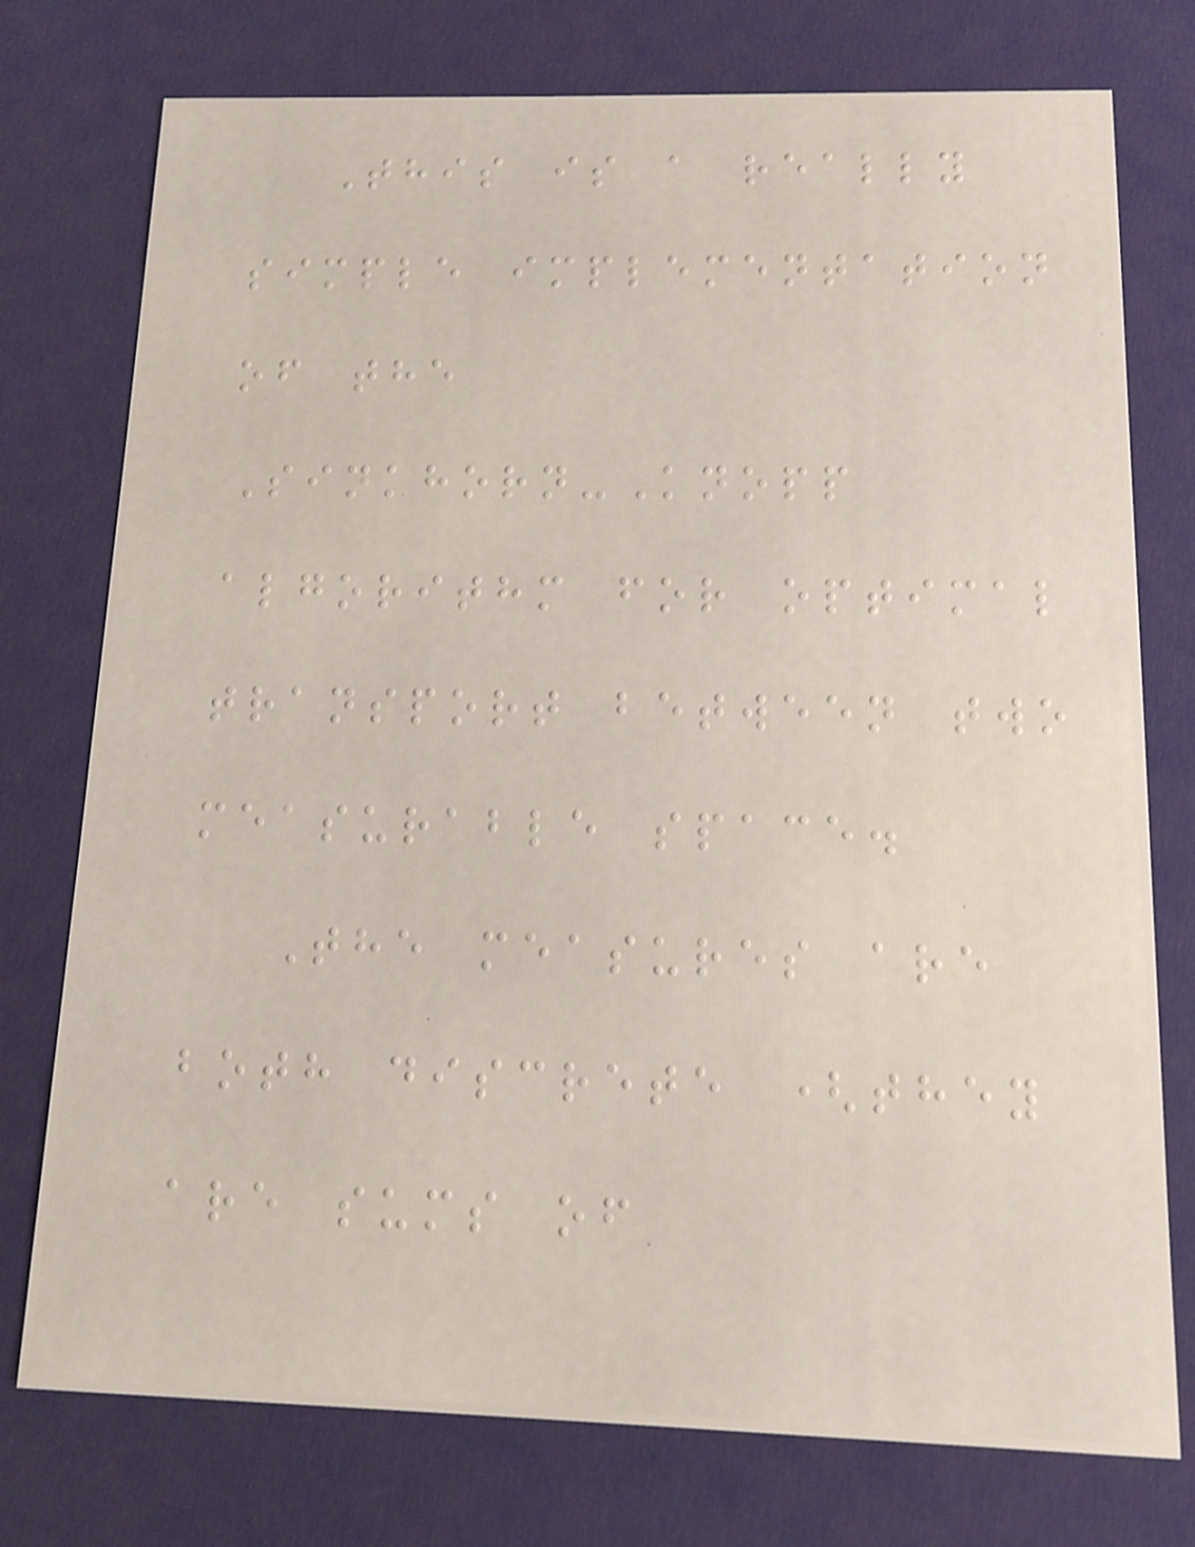This is a really
simple implementation
of the
Sinkhorn-Knopp
algorithm for optimal
transport between two
measurable space.
The measures are
both discrete (they
are sums of
